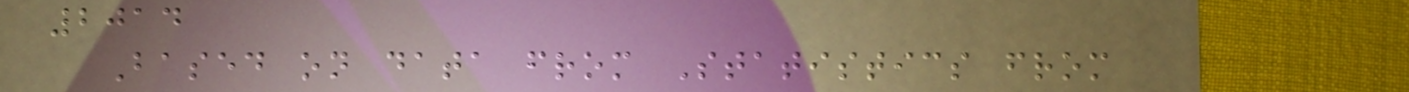2014
Based on data from Statistics from
